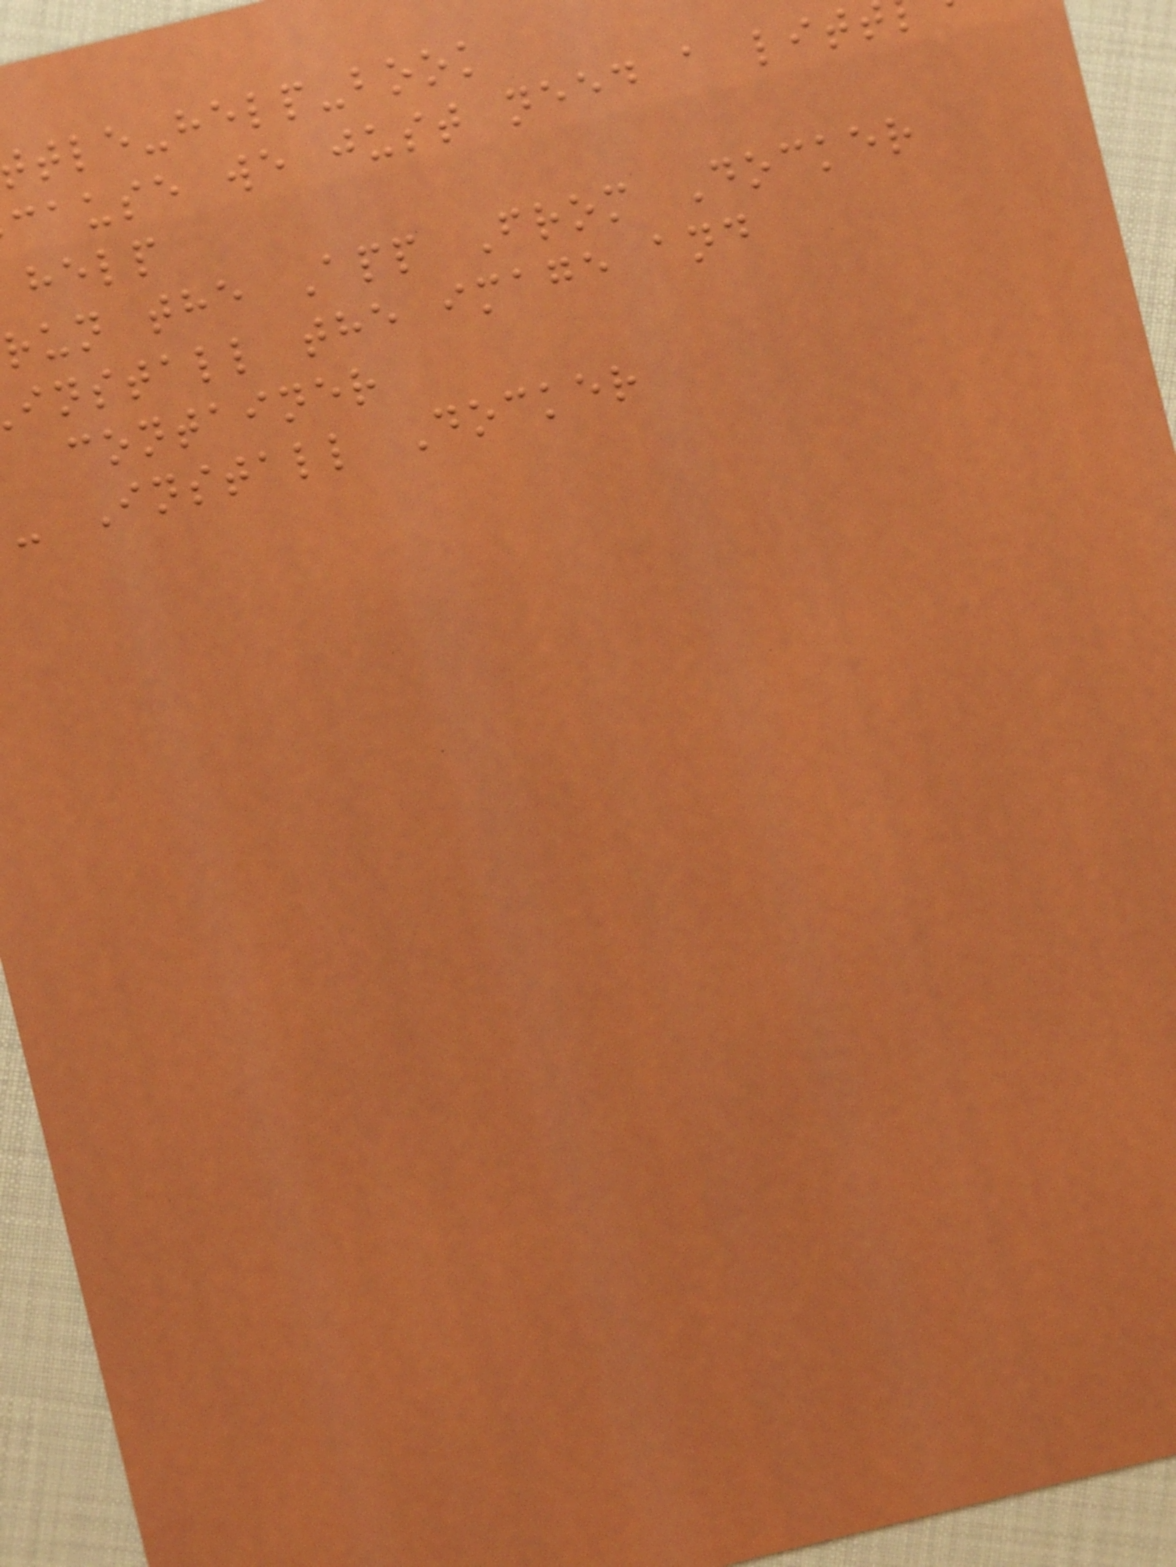tle-help-book
cause we just need a lit
help
run the App From Docker
install the image and
container
- Install Docker
